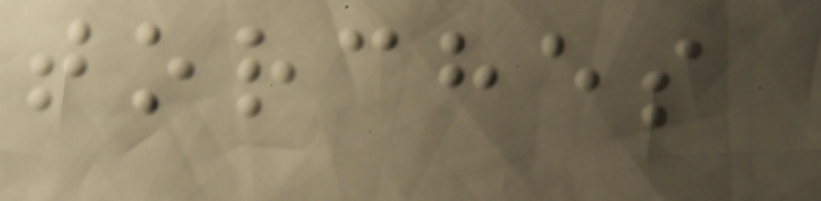torches
